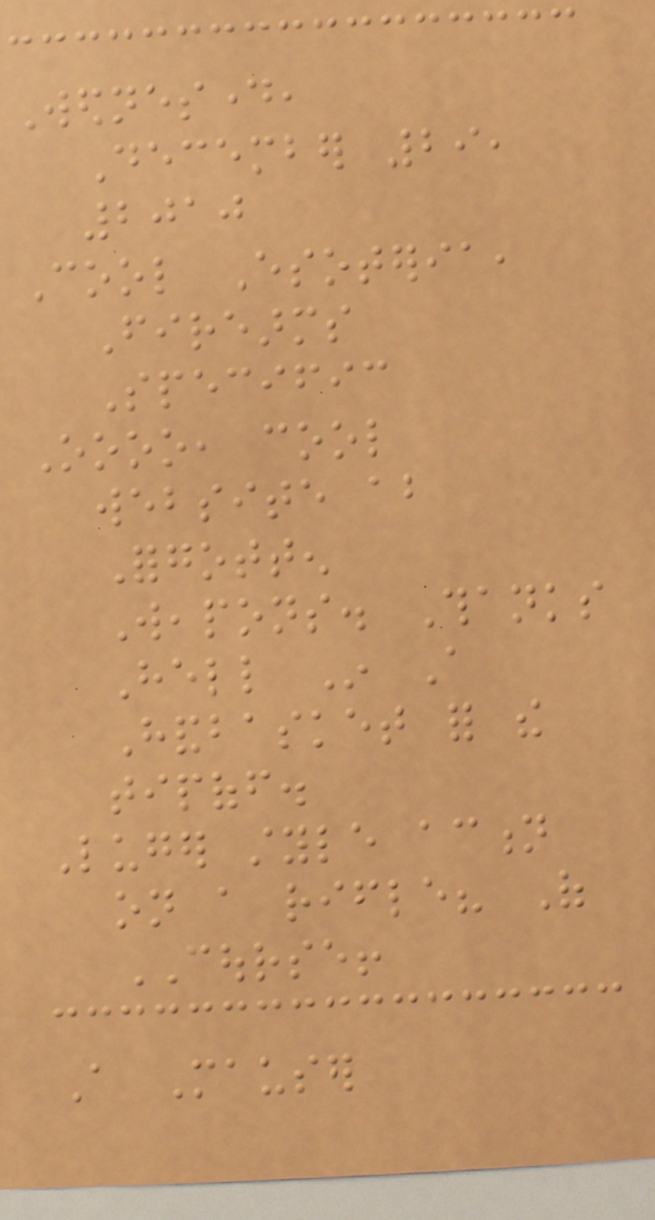Wednesday,
December 29,
2010
Cool Esoteria,
Firearms
Specific
Oooo, cool
website about
Forgotten
Weapons. Thanks
Hell In A
Handbasket for the
tipoff.
Luger style action
on a rifle? Of
COURSE!
A Mauser
